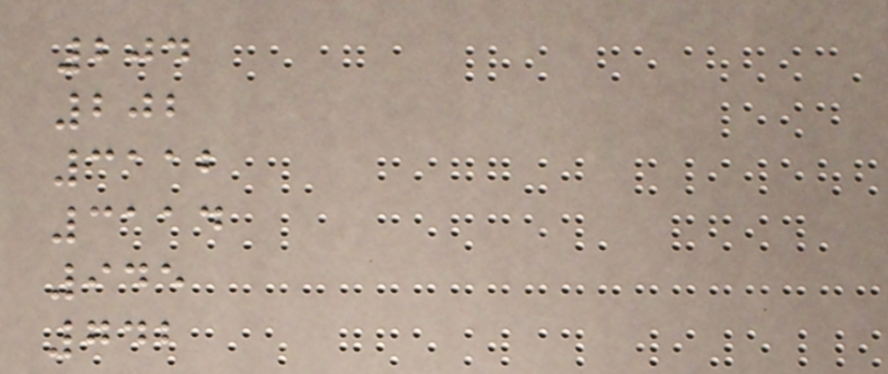204
202
3112
3114
945
742
